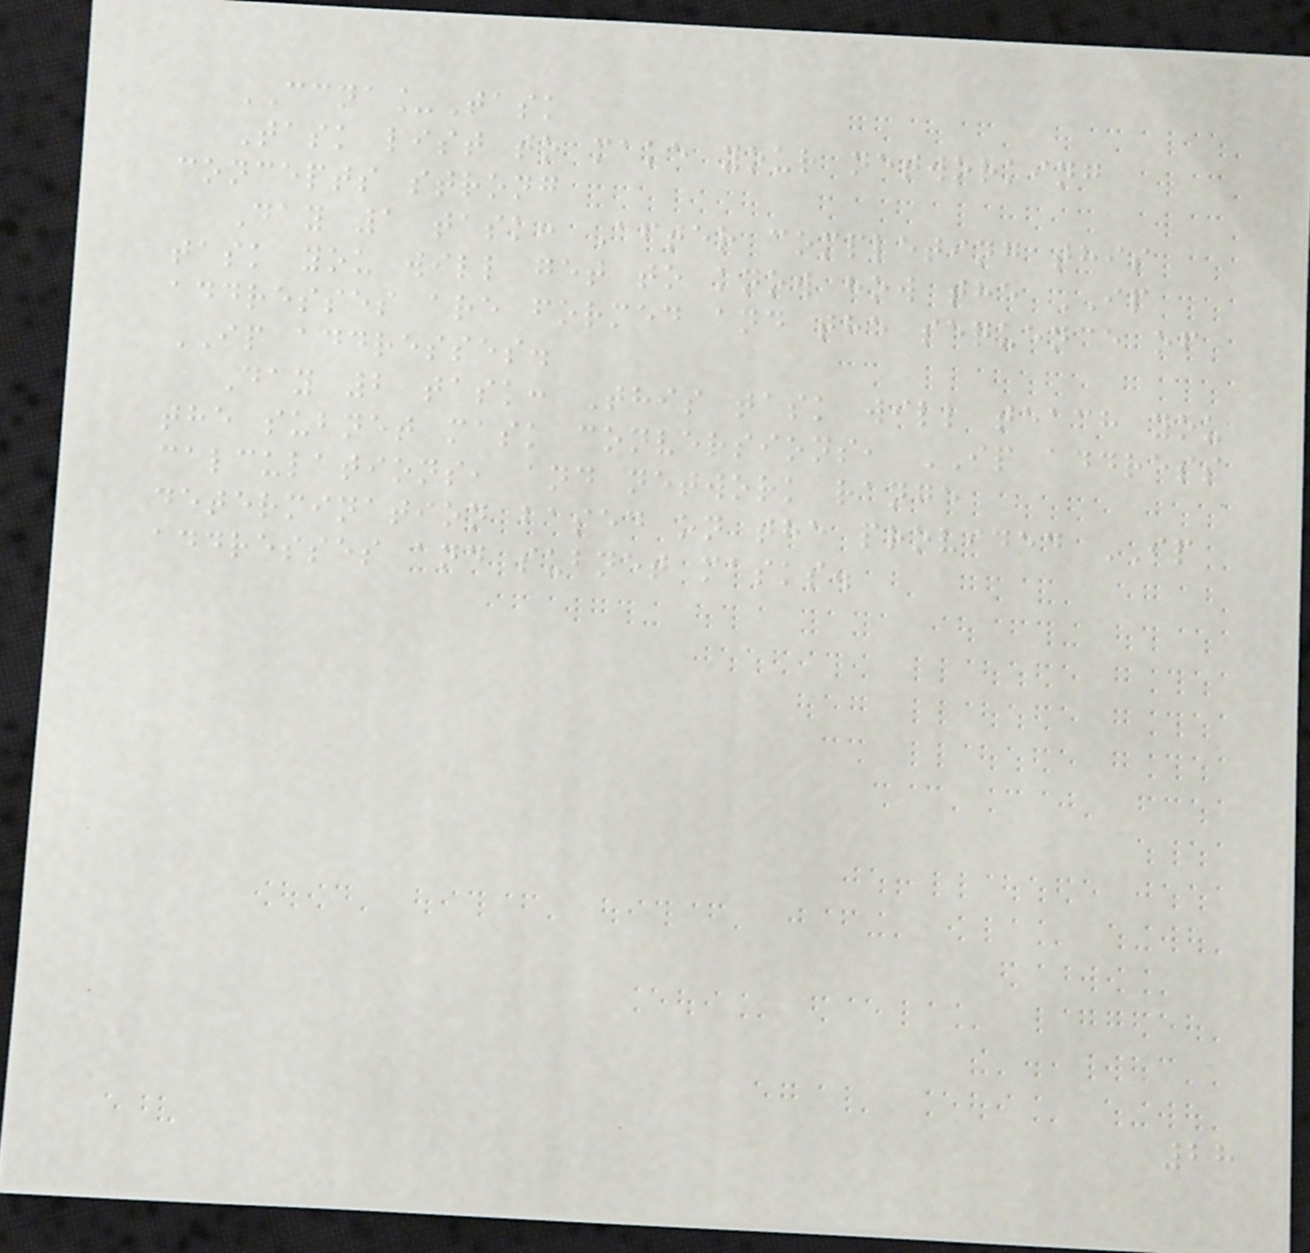CCNA_Task
Task list to make your networking
concepts strong
Day 1 task: After completing this
task you will get to know how the IP
addresses are formed and the sequence of
IP addresses.
Day 2 task: This task will teach you
the subnet mask conversions, IP address
calculations, and network range
determination based on the provided IP
addresses and subnet masks.
28
